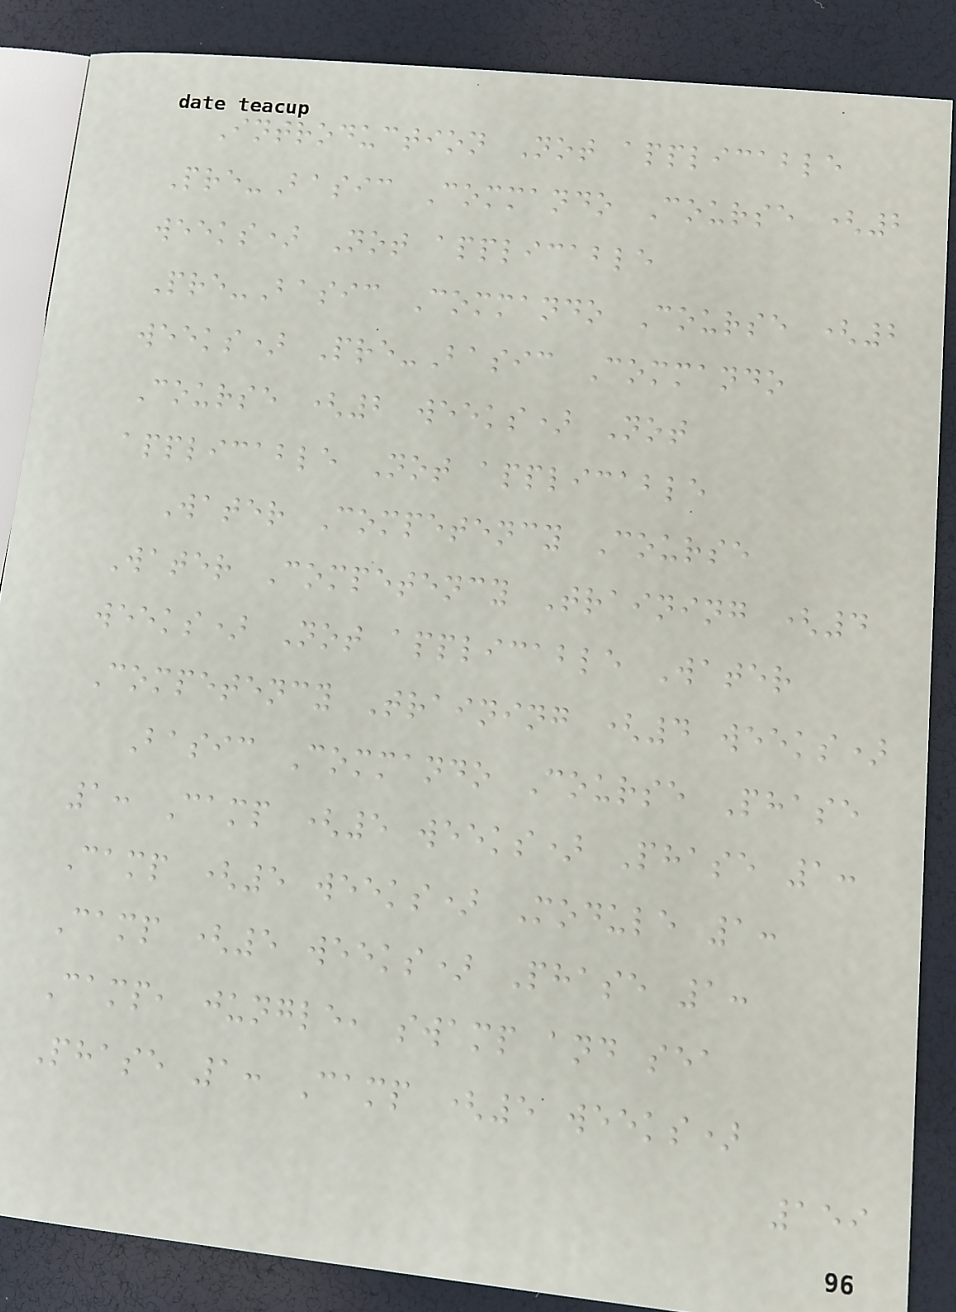Introduction Not applicable
Pre-Basic Commando Course (2
weeks) Not applicable
Pre-Basic Commando Course (2
weeks) Pre-Basic Commando
Course (2 weeks) Not
applicable Not applicable
Water Competency Course
Water Competency Training (4
weeks) Not applicable Water
Competency Training (4 weeks)
Basic Commando Course Phase
1: Camp (5 weeks) Phase 1:
Camp (5 weeks) Module 1:
Camp (5 weeks) Phase 1:
Camp, jungle, swamp and sea
Phase 1: Camp (5 weeks)
159
